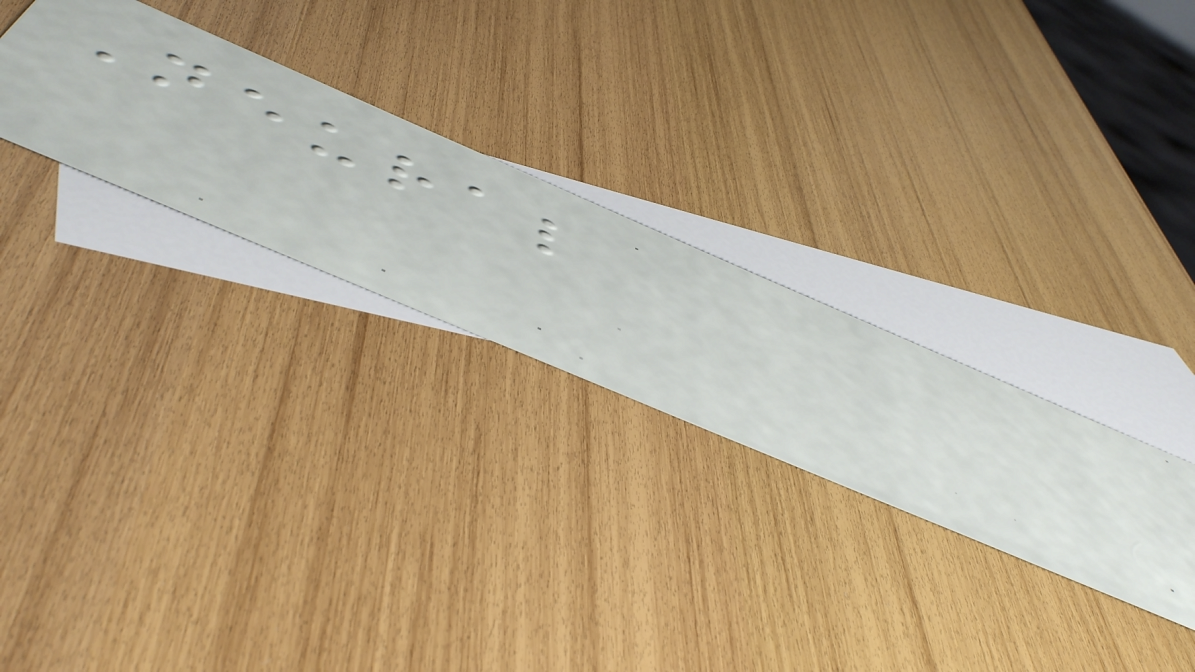Neural
